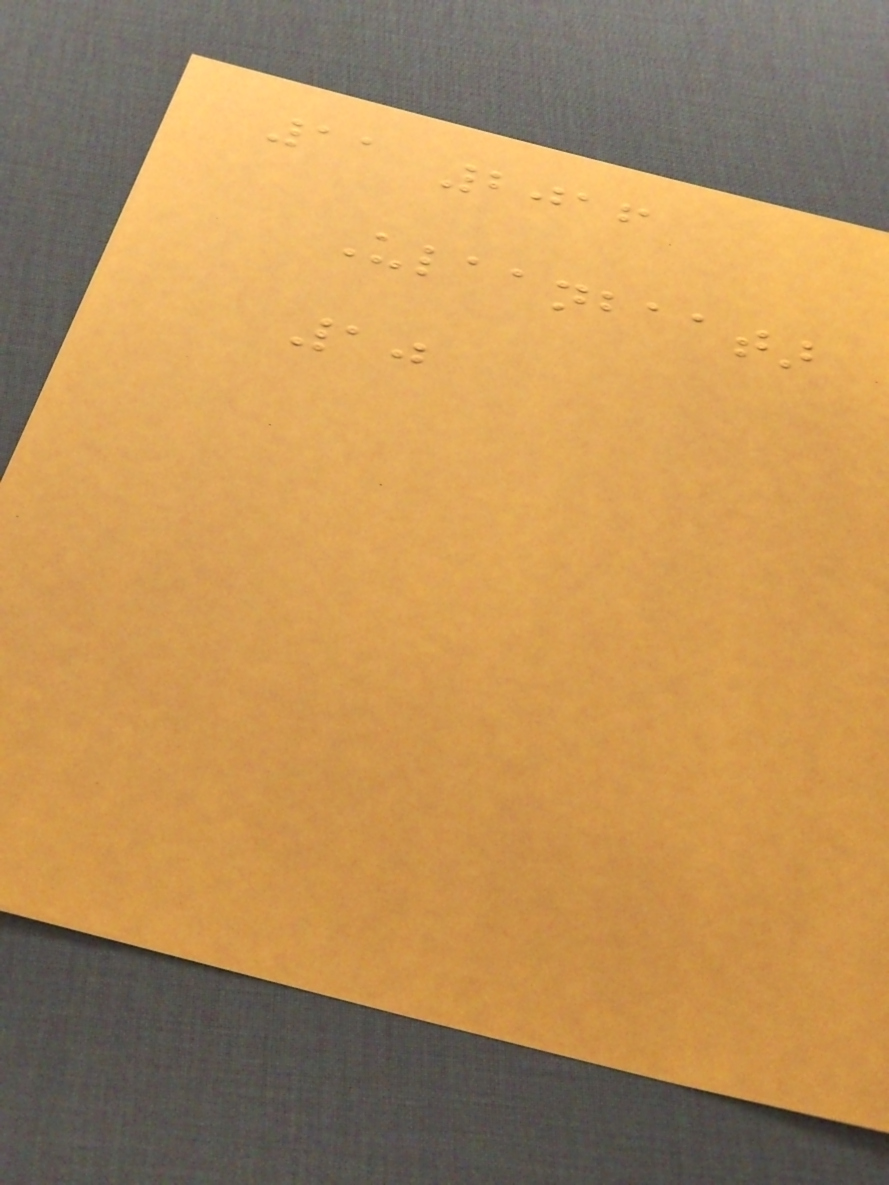11 2016
Ulaanbaatar
10
